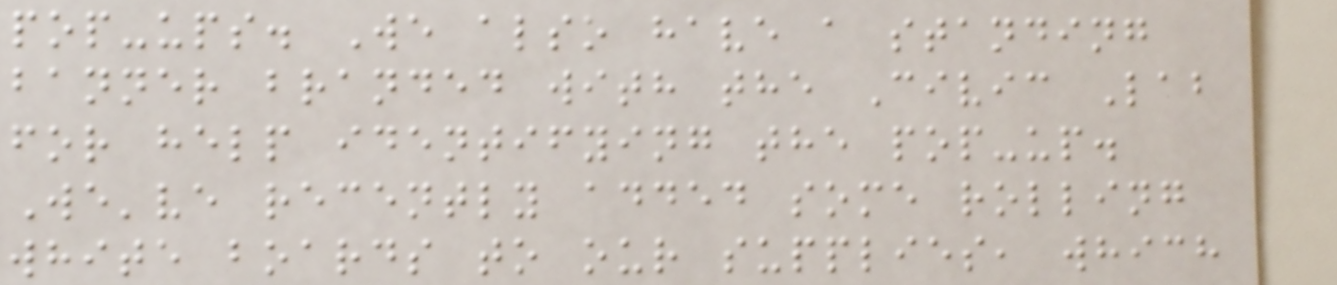pop-ups. We also have a standing
banner branded with the Civic Lab
for help identifying the pop-up.
We've recently added some rolling
white boards to our supplies, which
